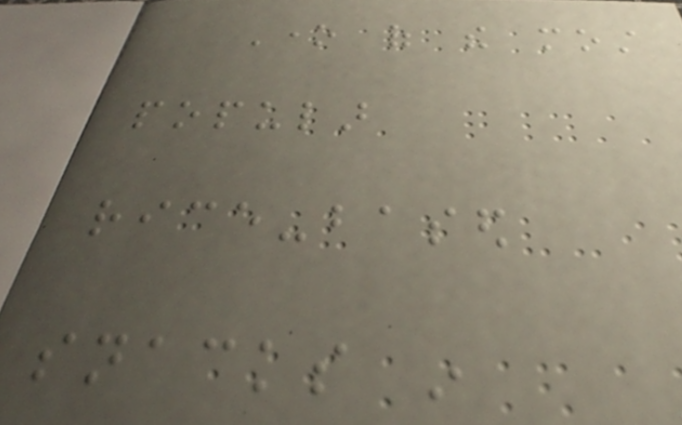One of the most
popular
rice-based
snacks in
